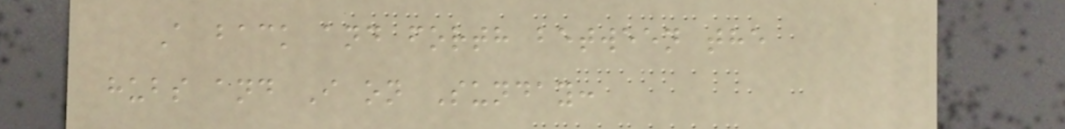A back and forth between the
hubs and I on Sunday:
